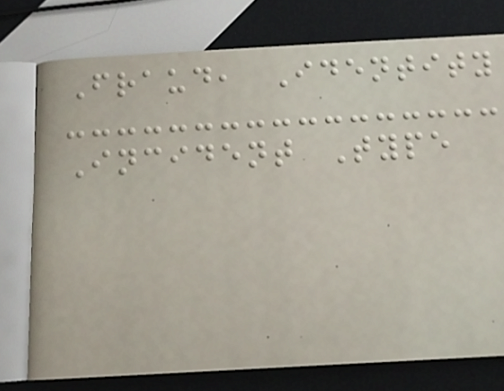Fraud, Identity
Incident Type
